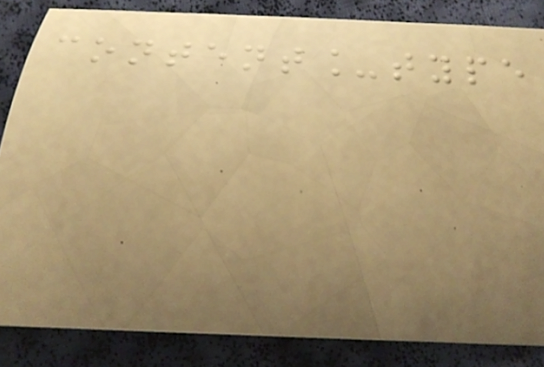content_type
